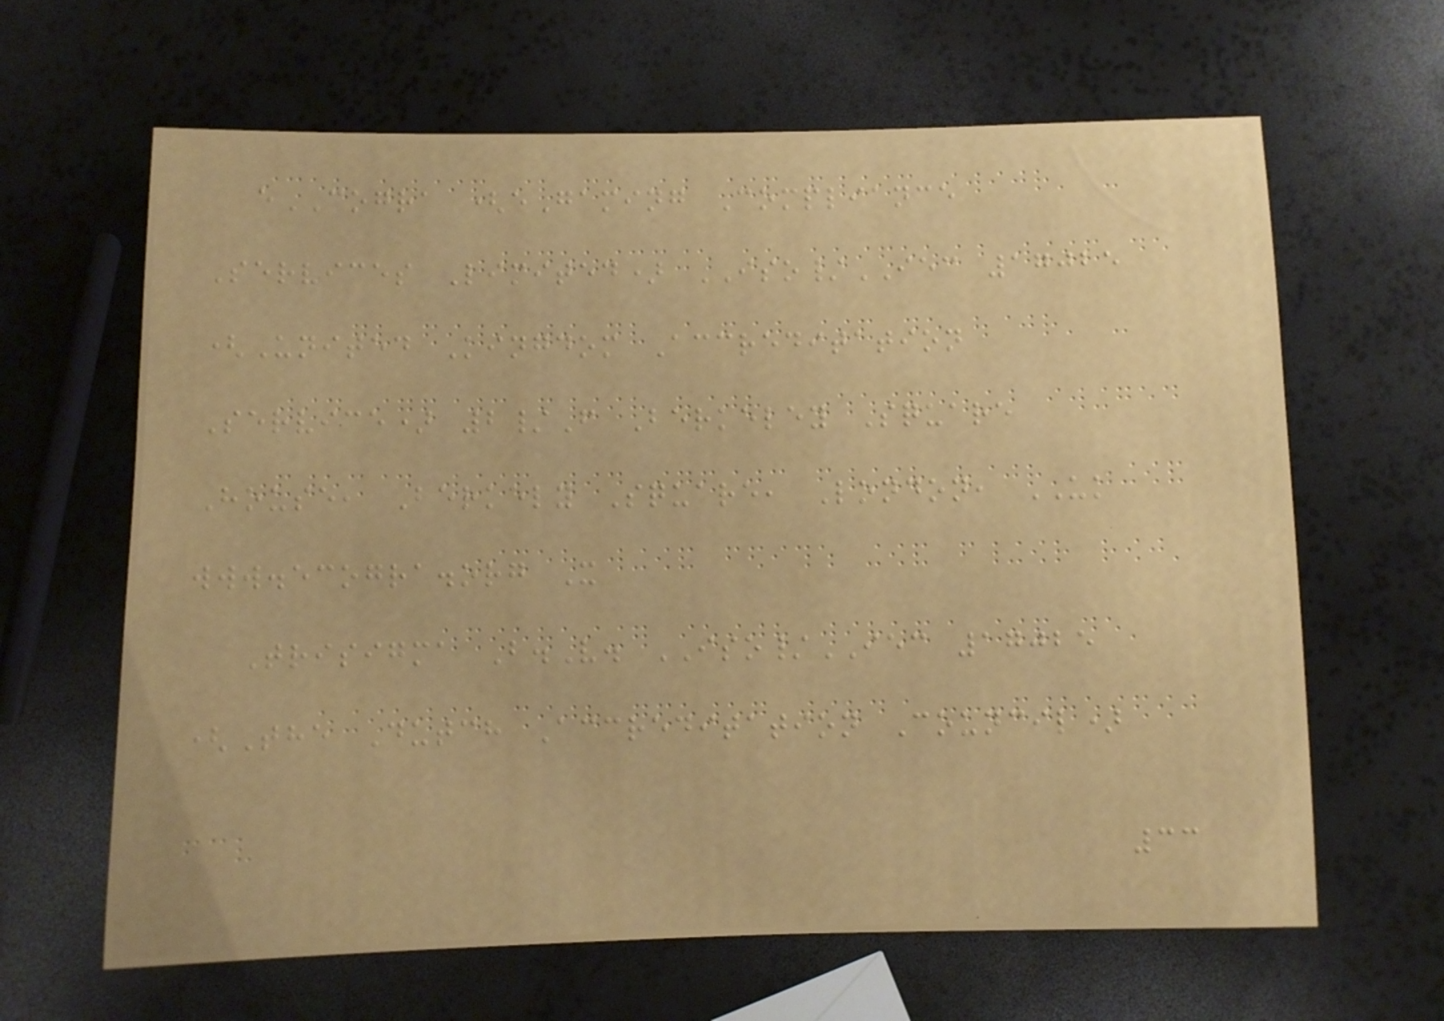eCOGRA (eGaming Compliance
Services Limited) ISO/IEC 17025
(United Kingdom Accreditation
Service) 2/F Berkeley Square
House, Berkely Square, London, UK
www.ecogra.org X
Trisigma B.V. ISO/IEC 17025
(The Dutch Accreditation Council)
33
